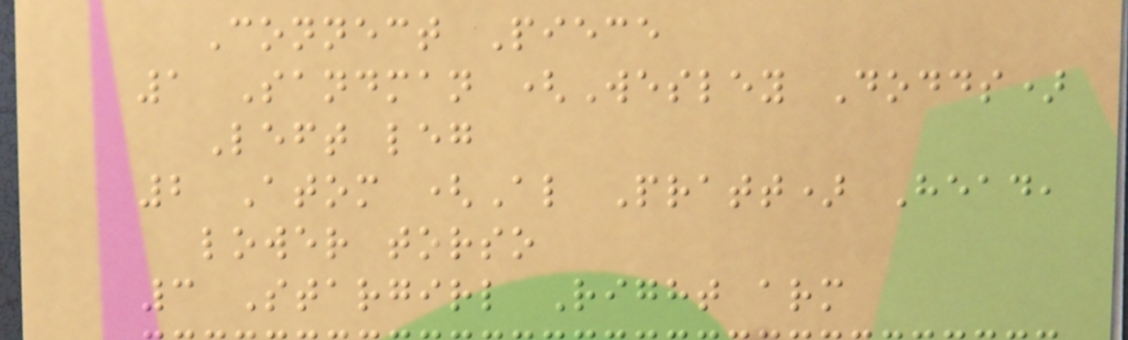Connect Piece
1 Sandman (Wesley Dodds)
Left leg
2 Atom (Al Pratt) Head,
lower torso
3 Stargirl Right arm
